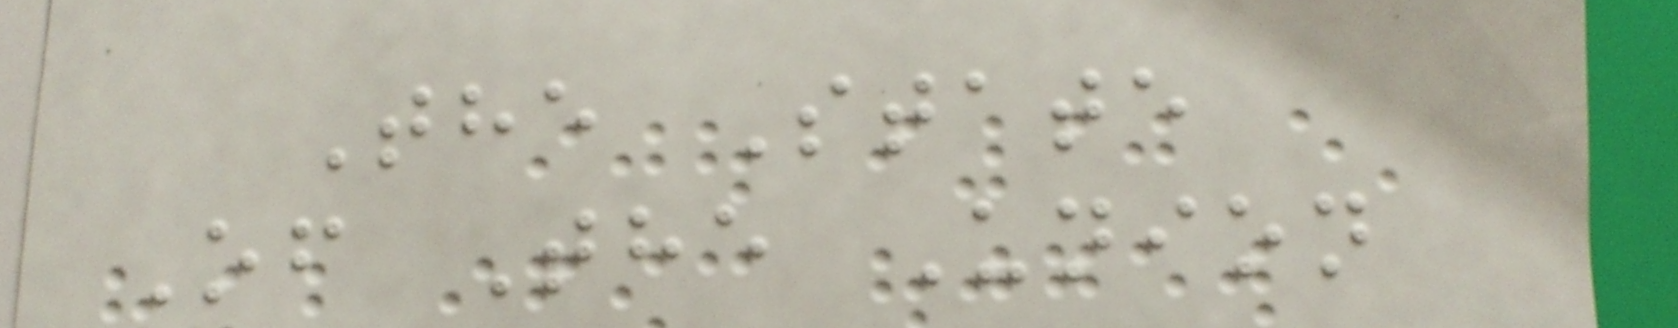The State
Of The Union
